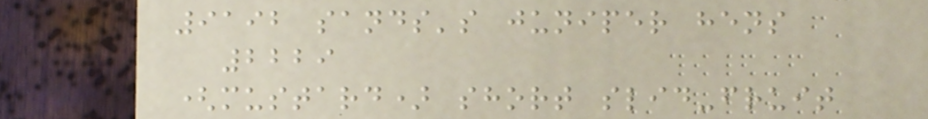9192 sands's juniper hens
2229
(mustard) short slid-fruit
